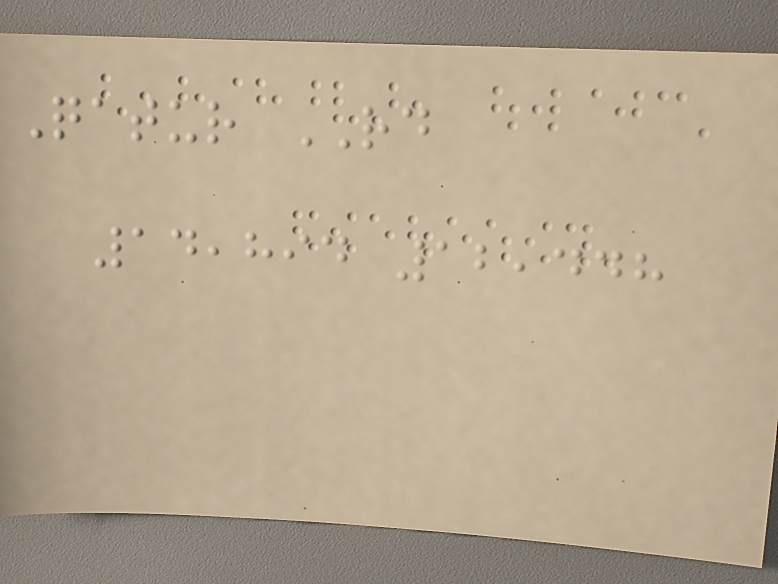Qatur RD
14,894 12,448
